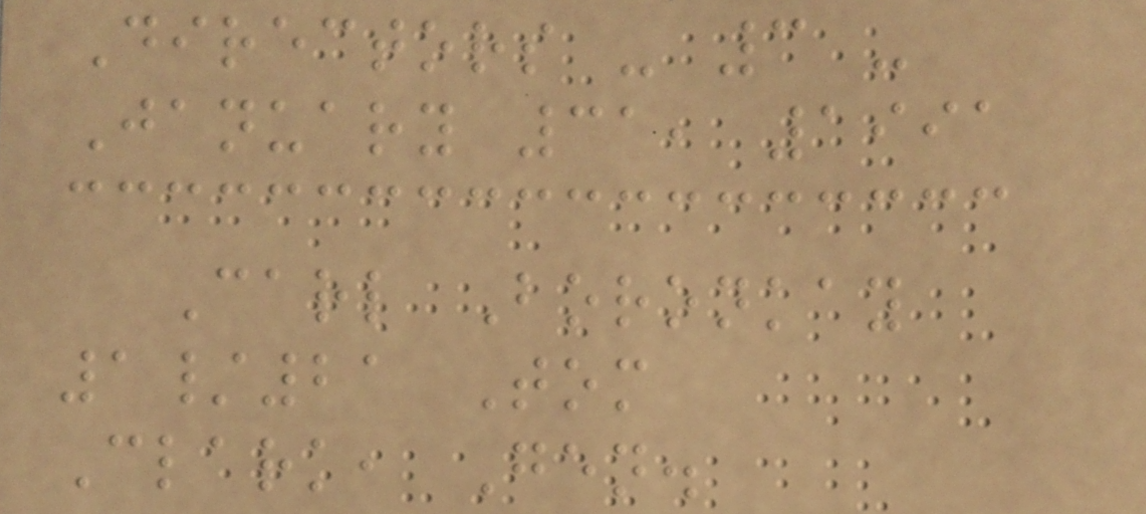Directors - 3 -
January 31, 1991
Carl Boronkay
1/21 Tom
Clark, Gen.
